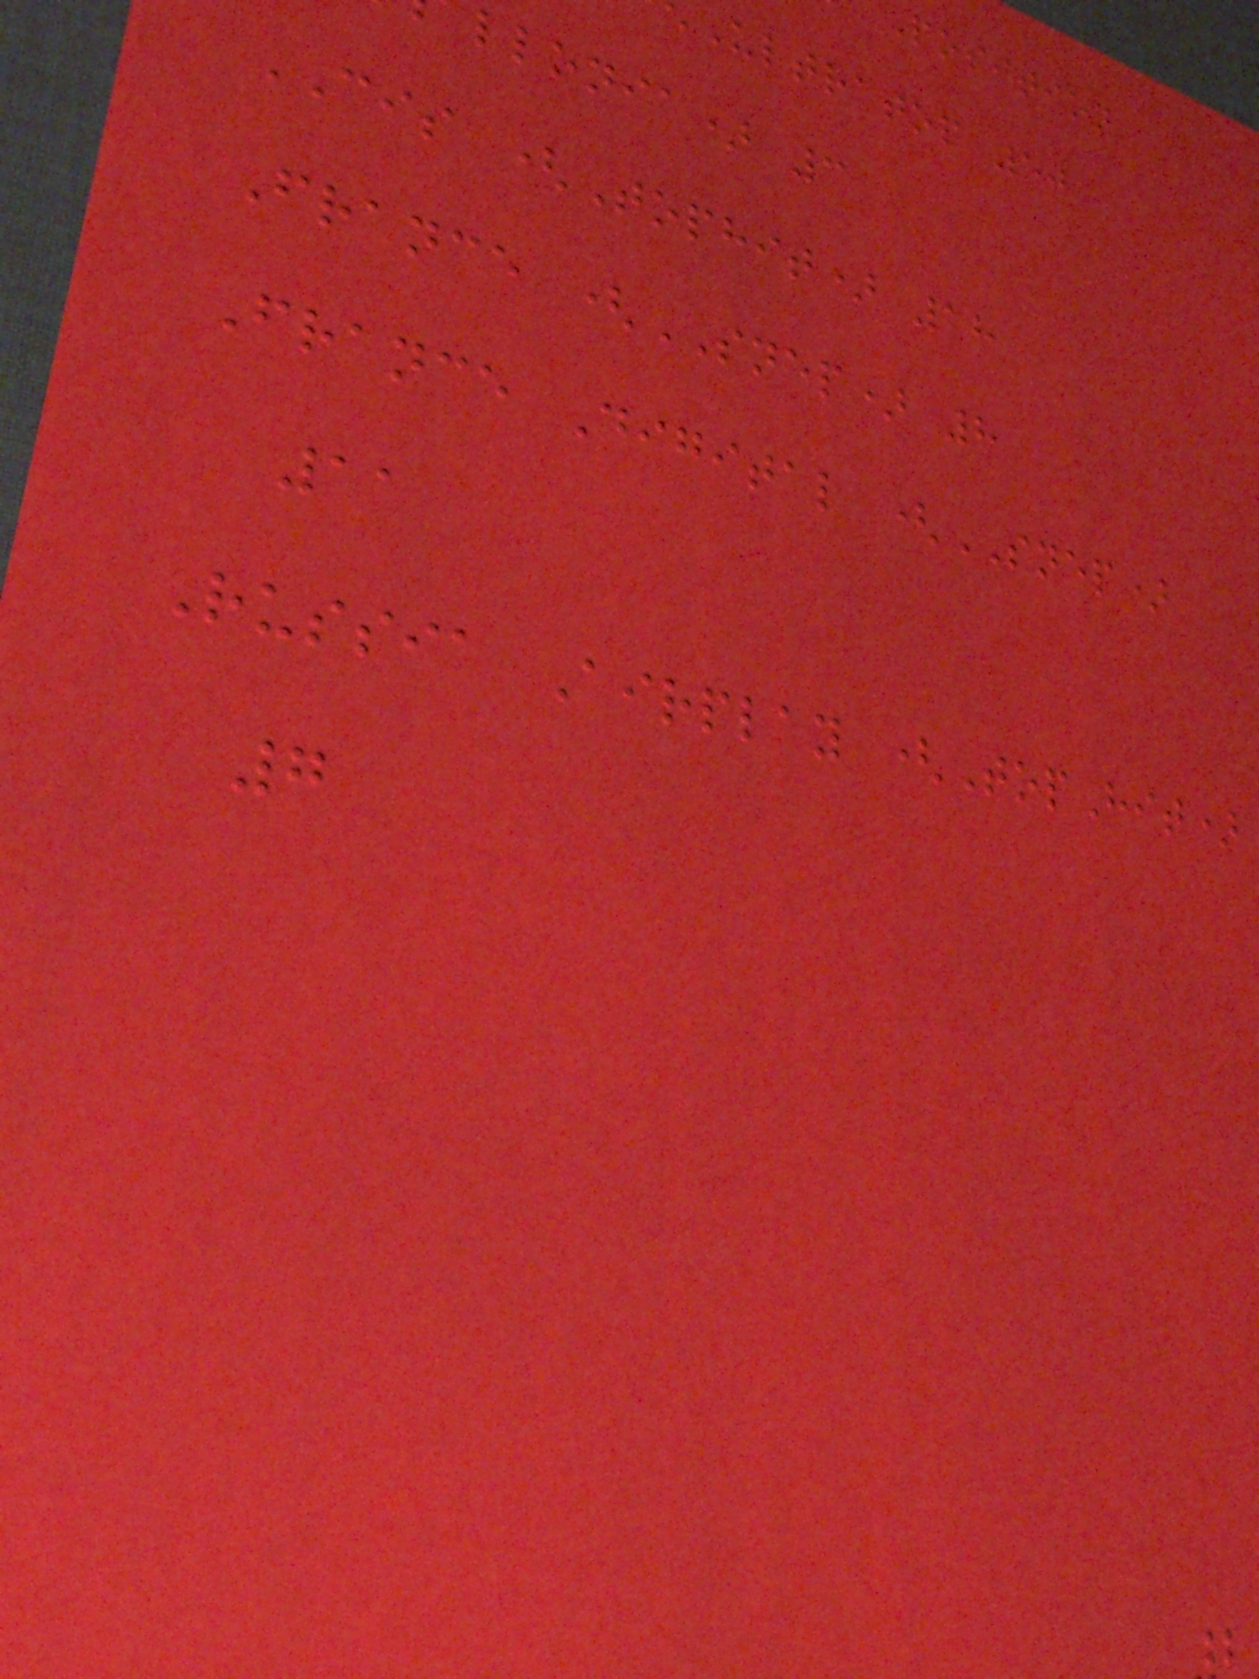position
Ultratop 50
llonia) 3
CIS (Tophit) 18
France (SNEP) 8
France Digital (SNEP)
11
Russia Airplay (TopHit)
7
